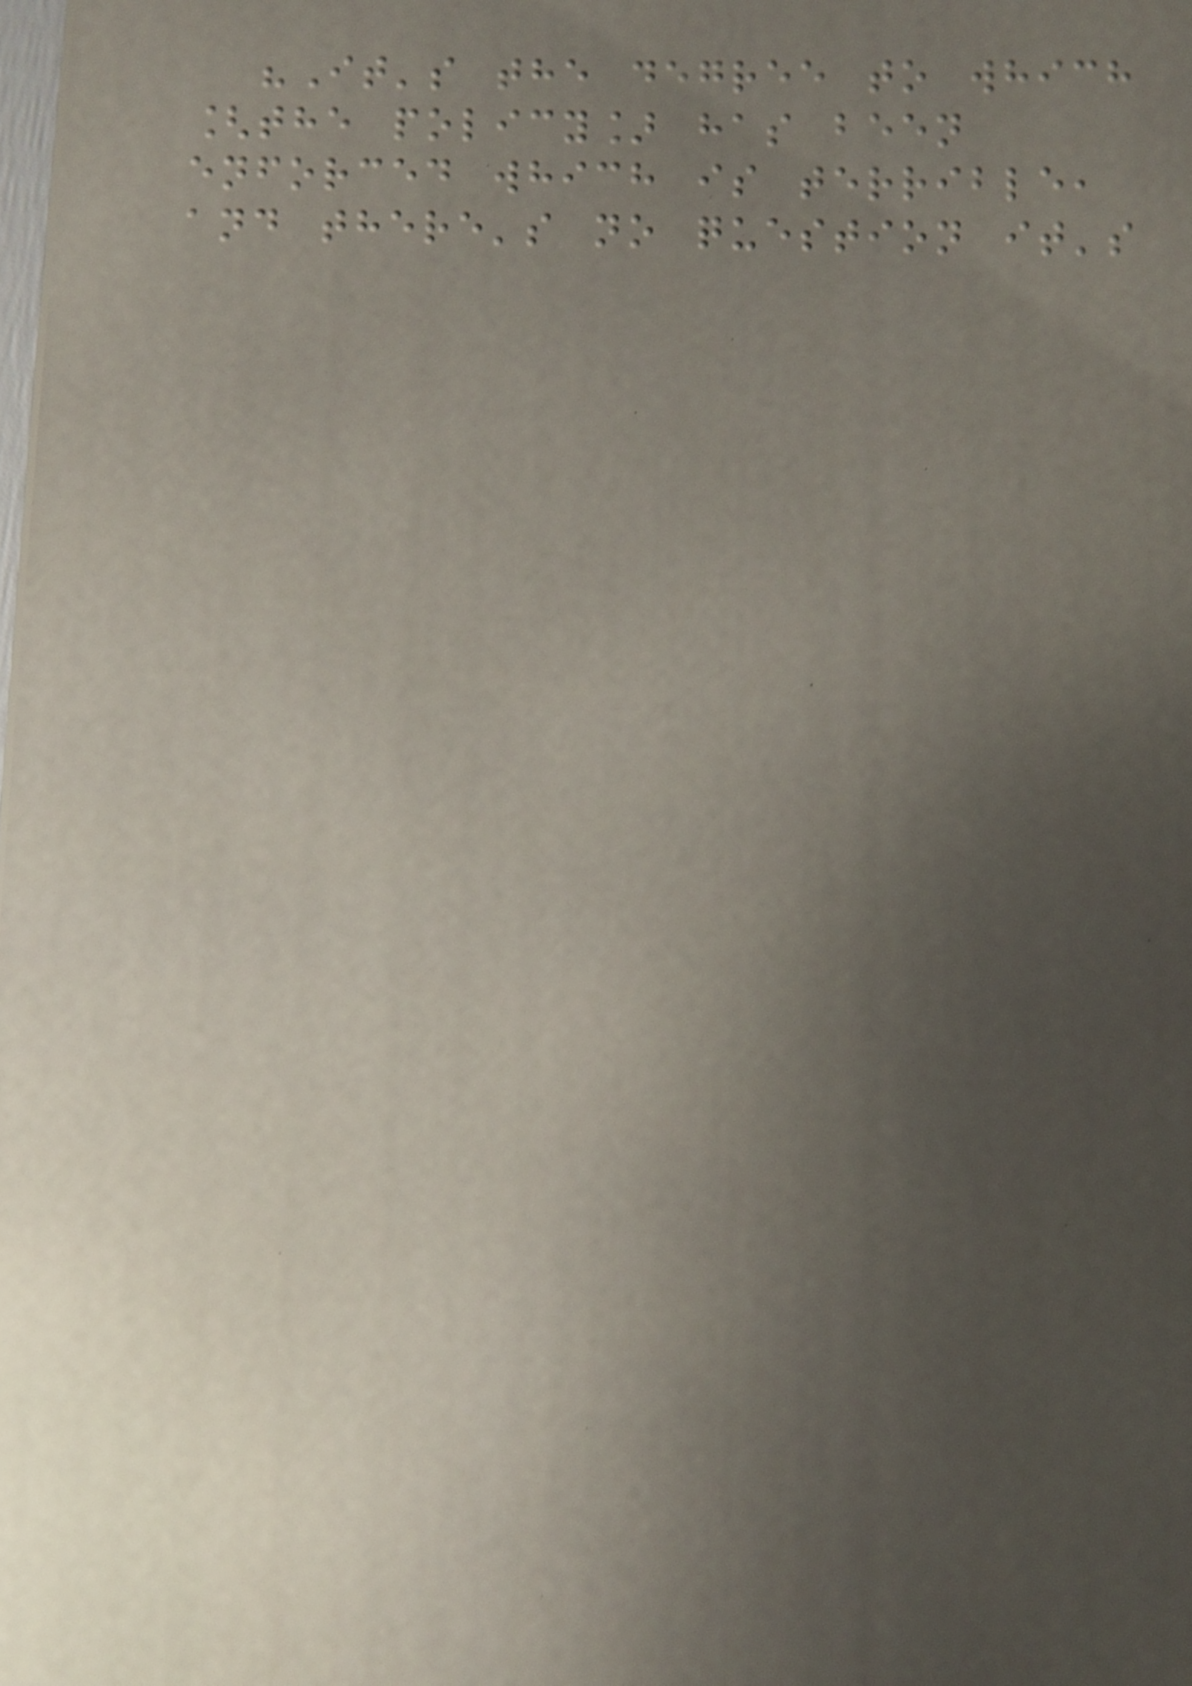"It's the degree to which
[the policy] has been
enforced which is terrible,
and there's no question it's
